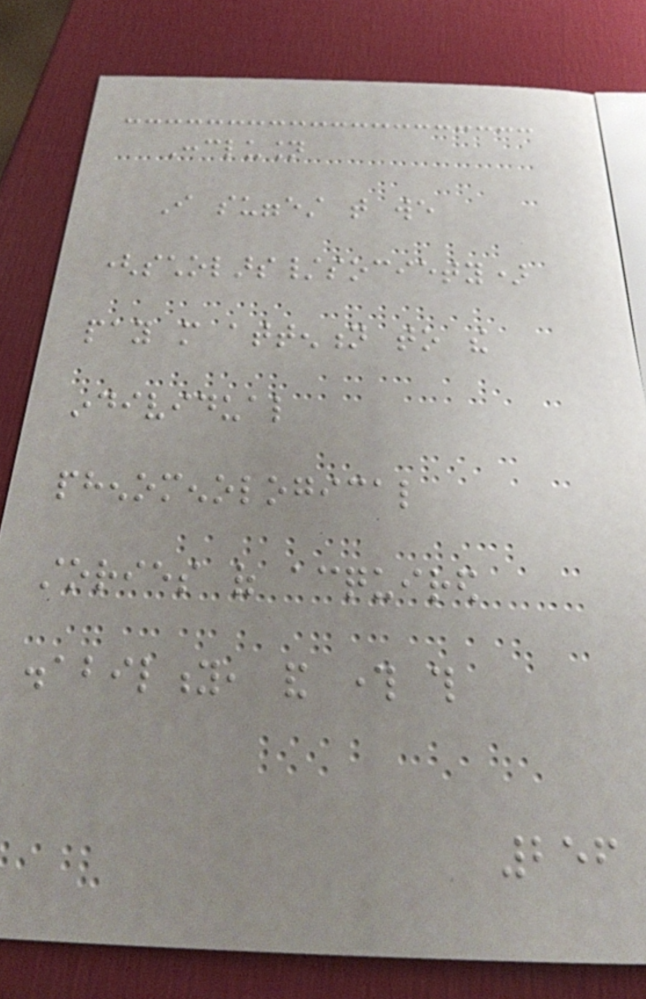Conclusion
I suggest that we
(scholars/society)
pay more attention to the
individual
phenomenological
stories of acquired
disability, and through this
256
